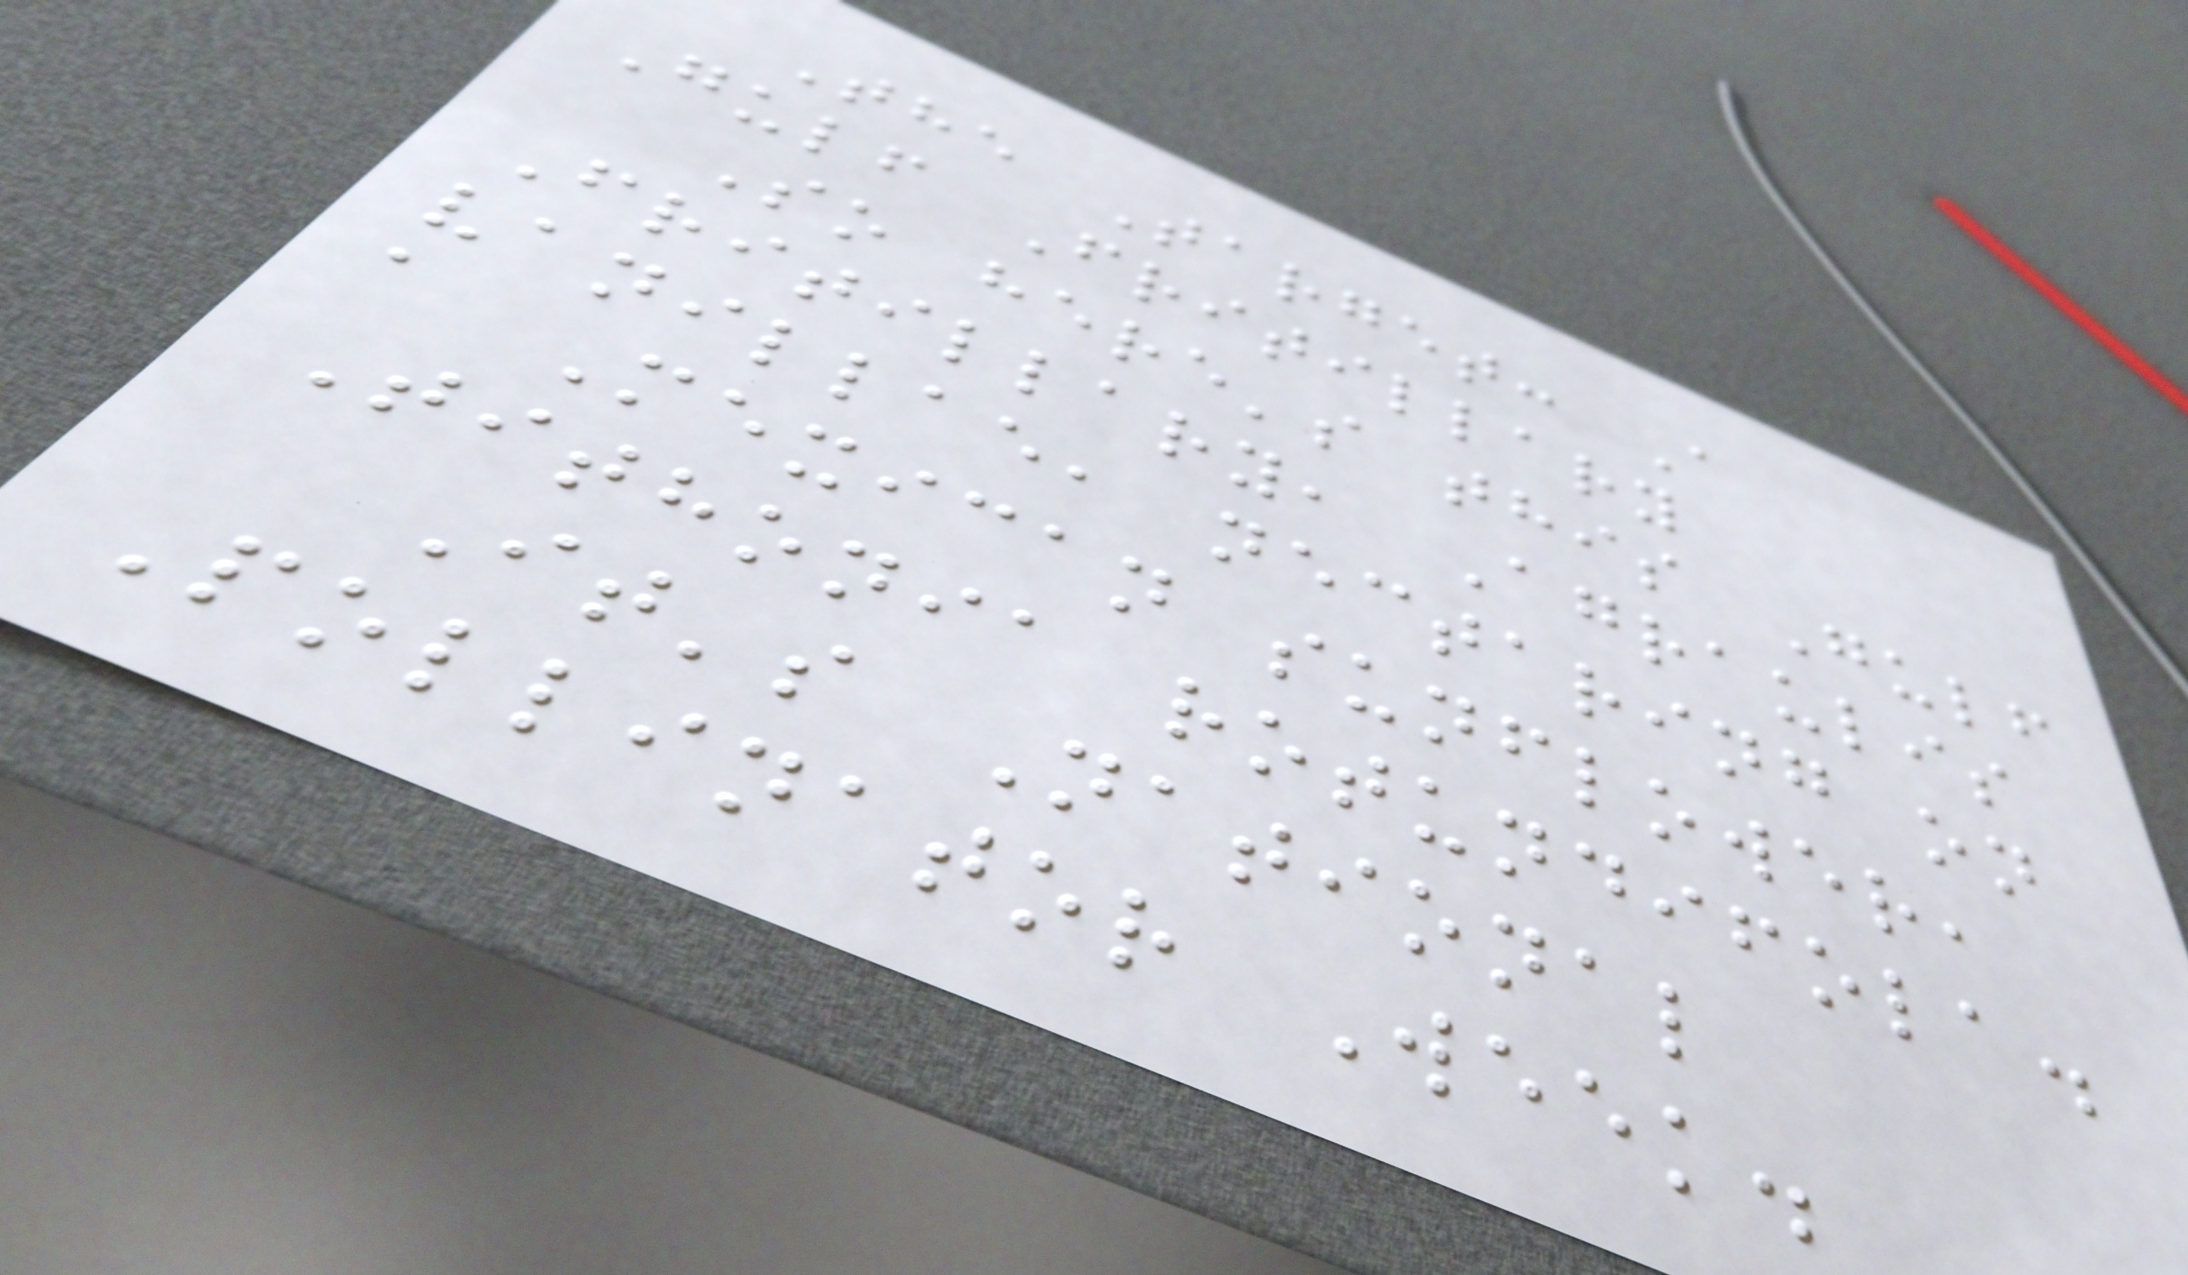The Target: A
Gulf Fritillary
So here's this Gulf
Fritillary, Agraulis
vanillae, nectaring on
a Mexican sunflower,
Tithonia rotundifola.
It's National
Pollinator Week.
